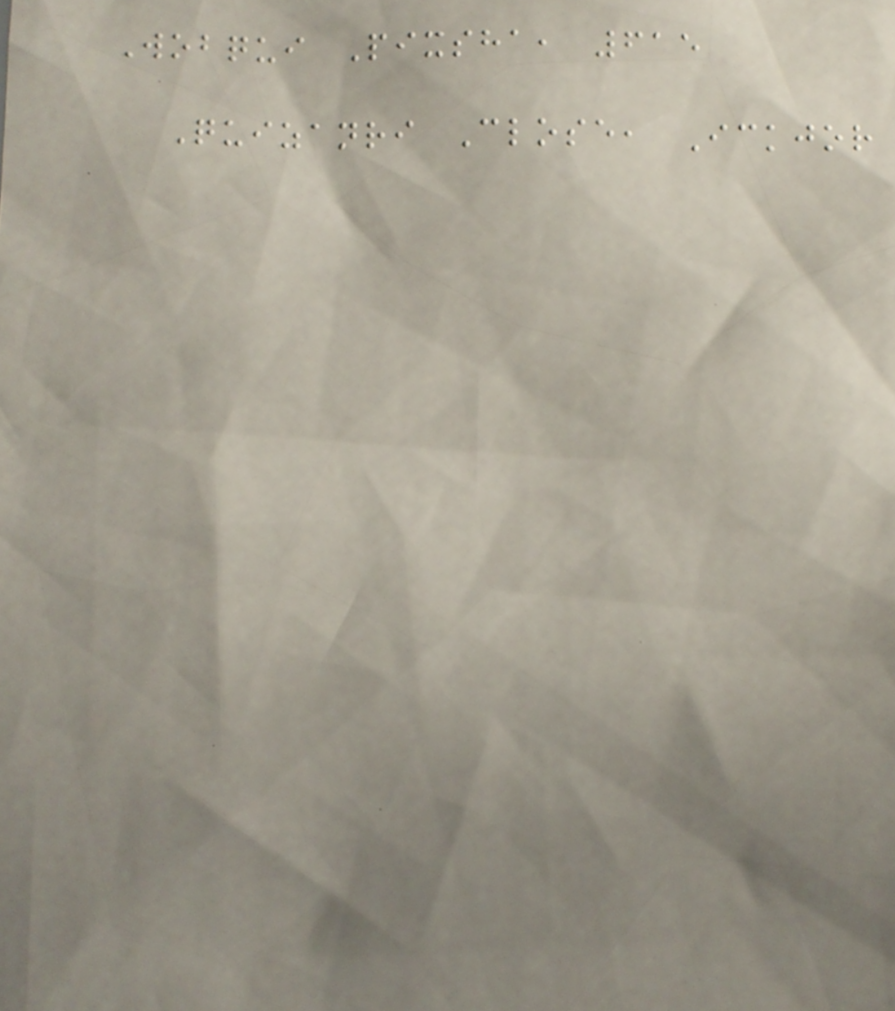Wobqui Pixsha, 615
Quizanri Close, Ickjor
